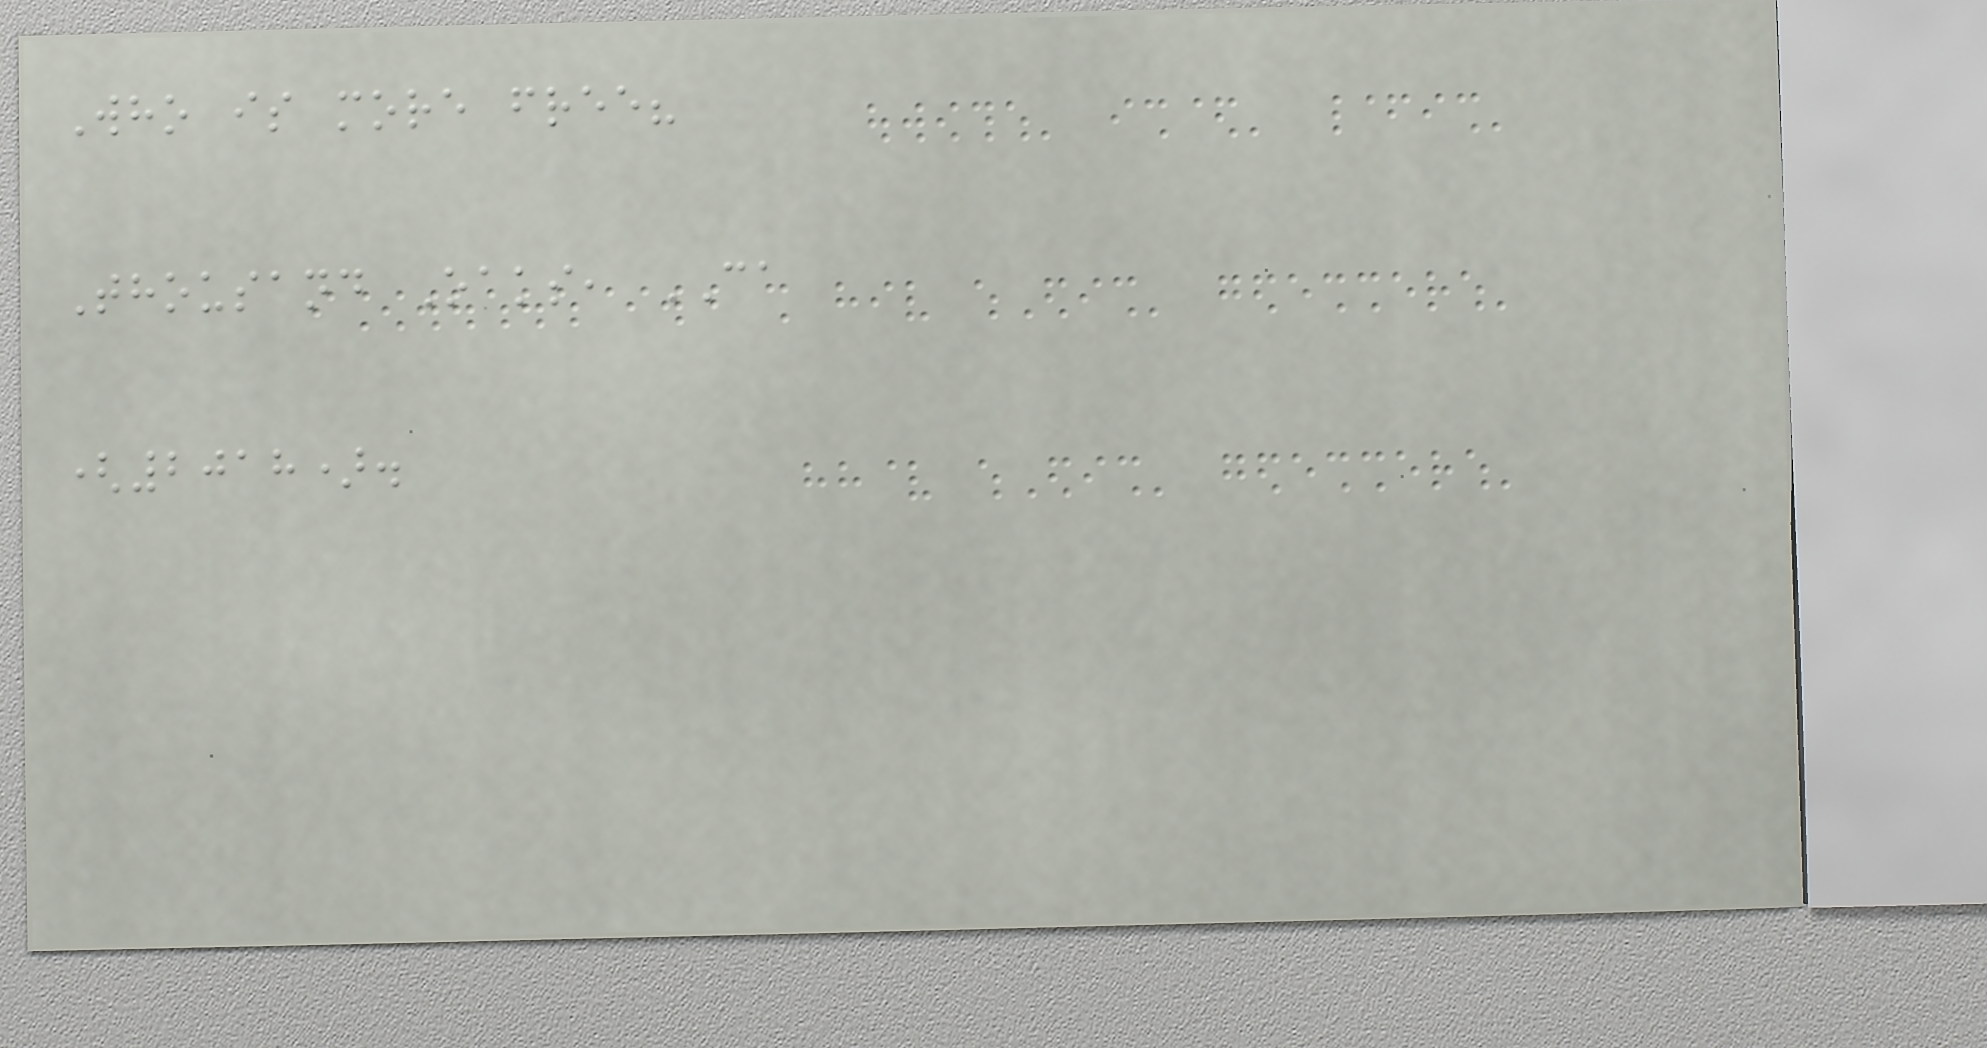Who is more free?
Thousand Oaks, CA
(2018).
